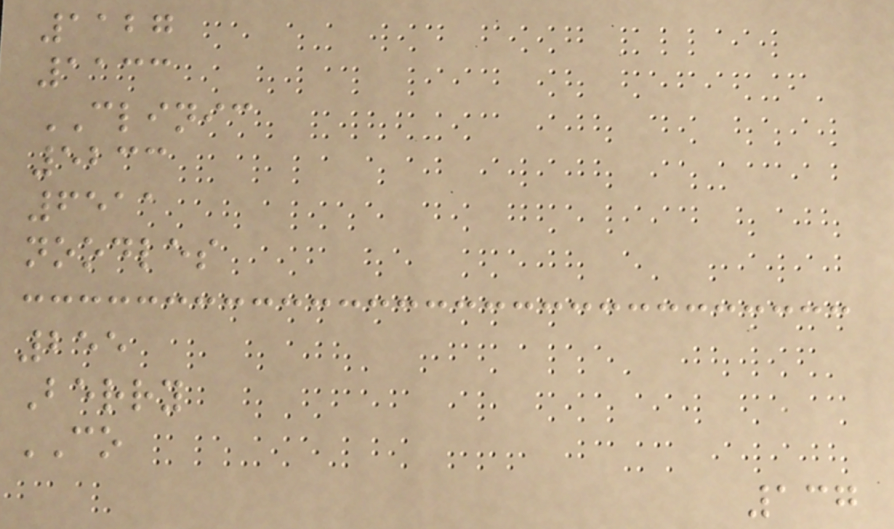1127
1133
CLINIC
5233
6511
noodles
255
Berry
CO
137
